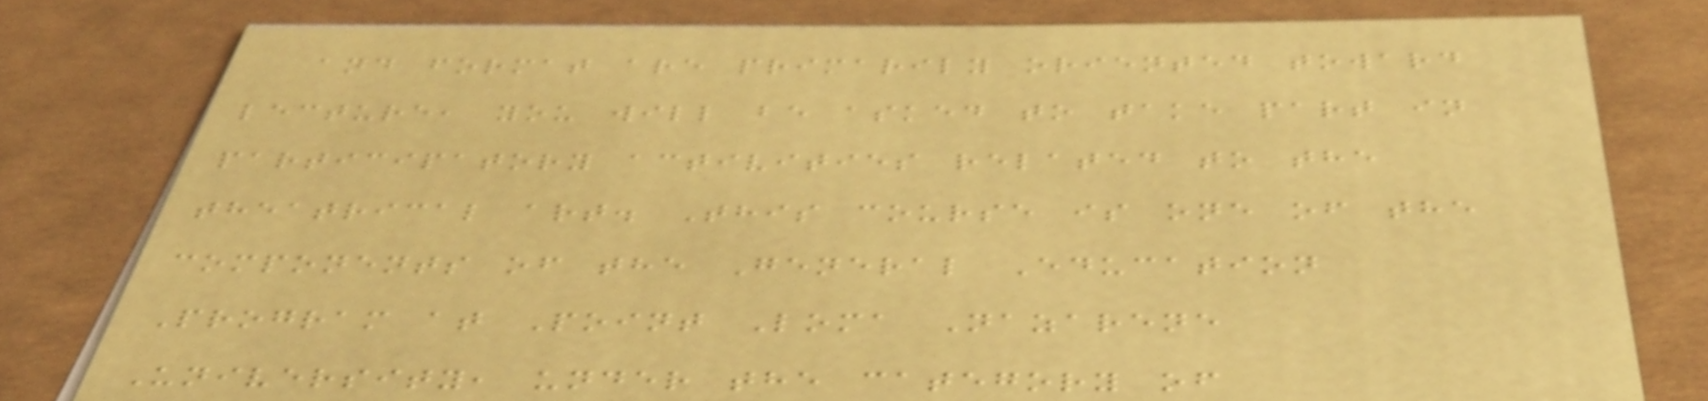and format are primarily oriented toward
lecture, you will be asked to take part in
participatory activities related to the
theatrical art. This course is one of the
components of the General Education
Program at Point Loma Nazarene
University, under the category of
